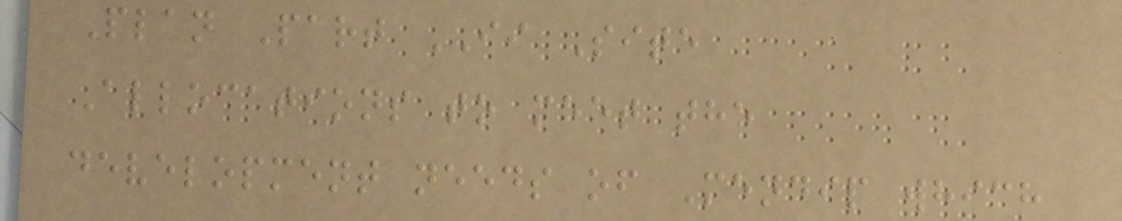Plan Part II Site
Allocations to meet the
development needs of Mendip which
